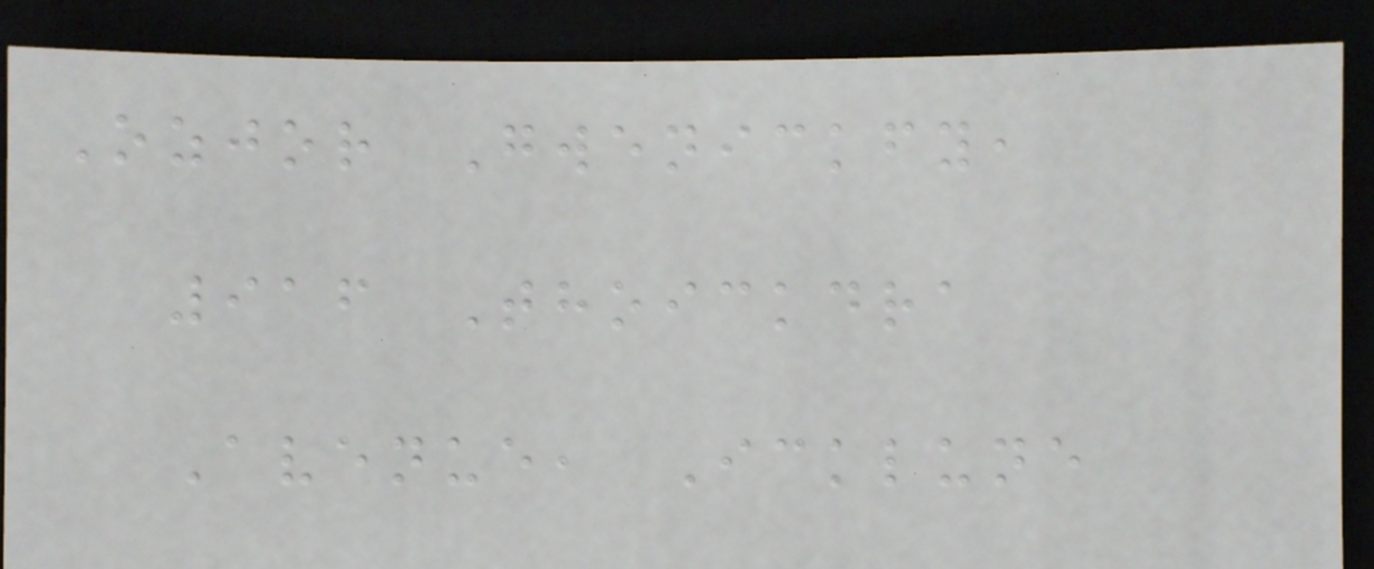Ozjor Gwenickfy,
916 Thoickdra
Avenue, Icklune
